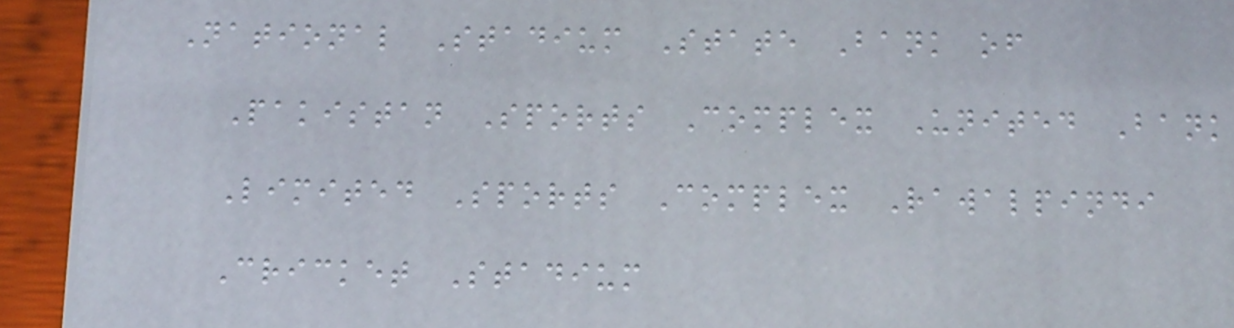National Stadium State Bank of
Pakistan Sports Complex United Bank
Limited Sports Complex Rawalpindi
Cricket Stadium
